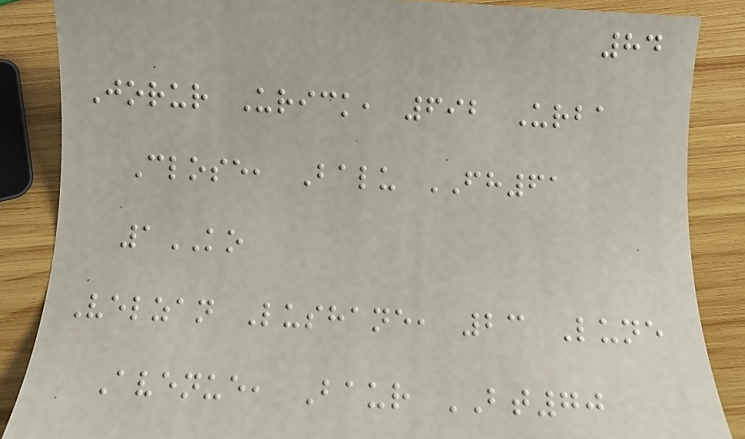84
Jorur Urick, 692 Urba
Close, Balu FH61
1KO
Velzan Lushane, 23 Lune
Avenue, Baur BT70
